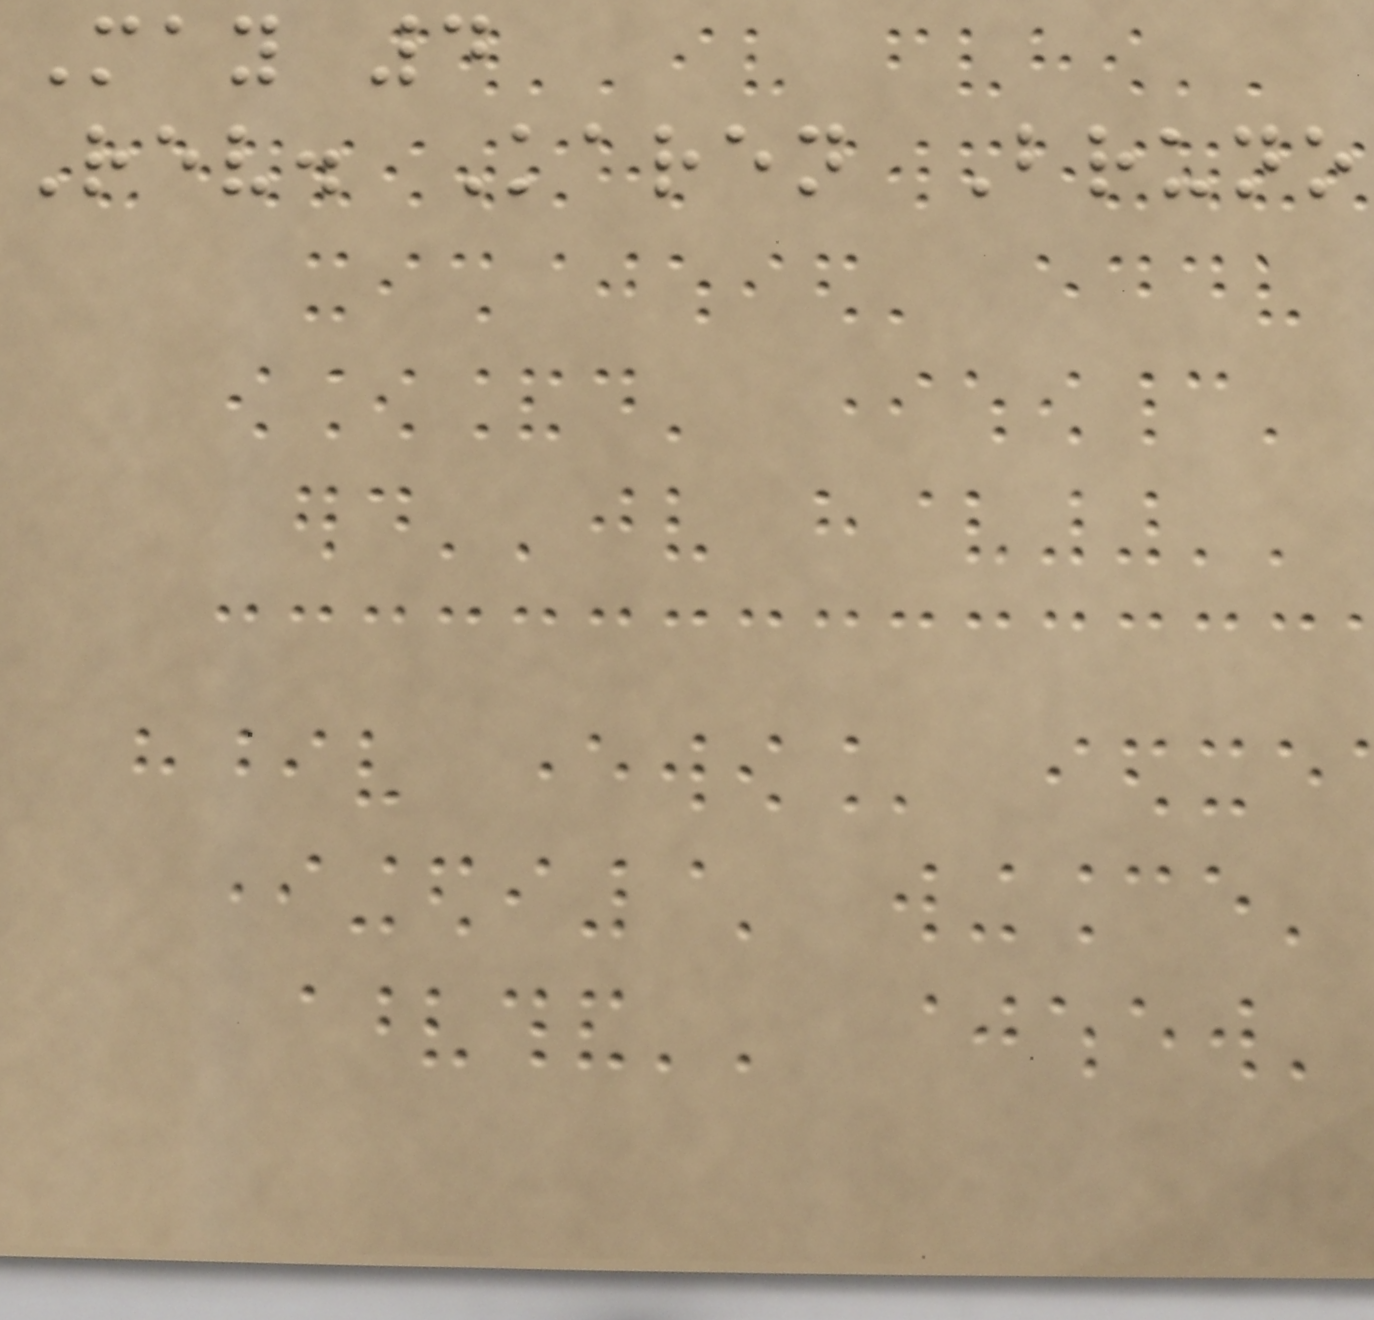May 4
Rev. Karen Bruno
